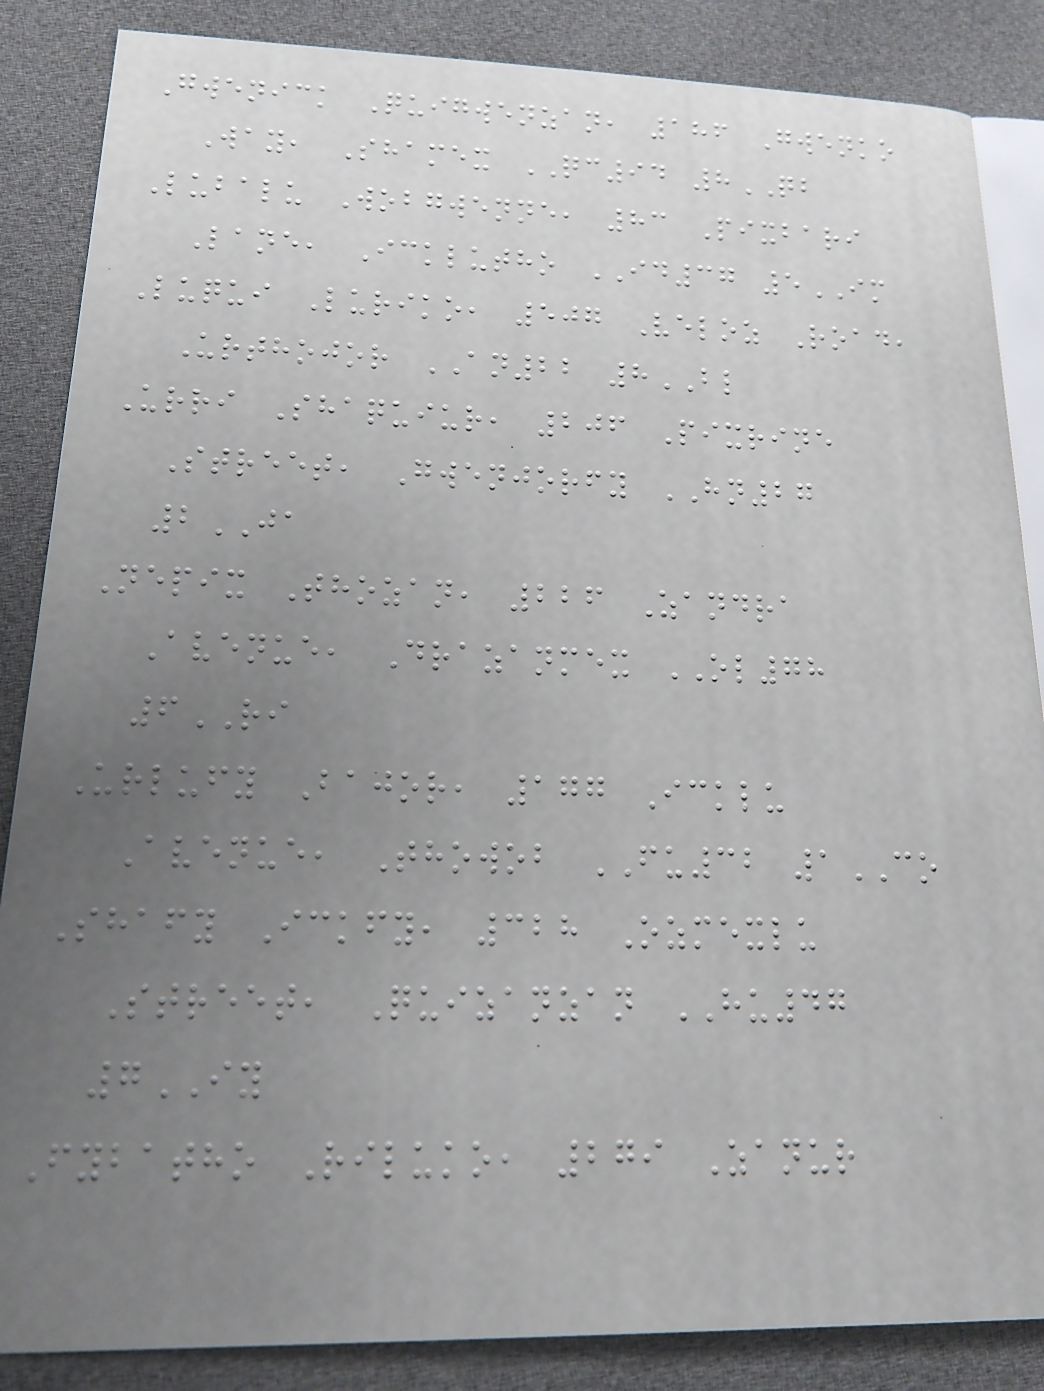Gwenick Quigwenzan, 186 Gwenko
Way, Shamex QC94 8QB
Lubalu Wobgwenne, 83 Pixbari
Lane, Icklutho ID37 5IM
Luqui Luriko, 507 Veloz Road,
Urthojor AN22 8BL
Urri Shaquiur, 206 Pixrine
Street, Gwenjorfy HN27
2JA
Nepix Thozan, 226 Zandra
Avenue, Drazanmex OL78
6RI
Urlufy Bajor, 177 Icklu
Avenue, Thowob FU32 1CO
Shafy Ickfy, 328 Ozmexlu
Street, Quizanzan HU47
7IY
Fybatho Riluko, 279 Zanur
